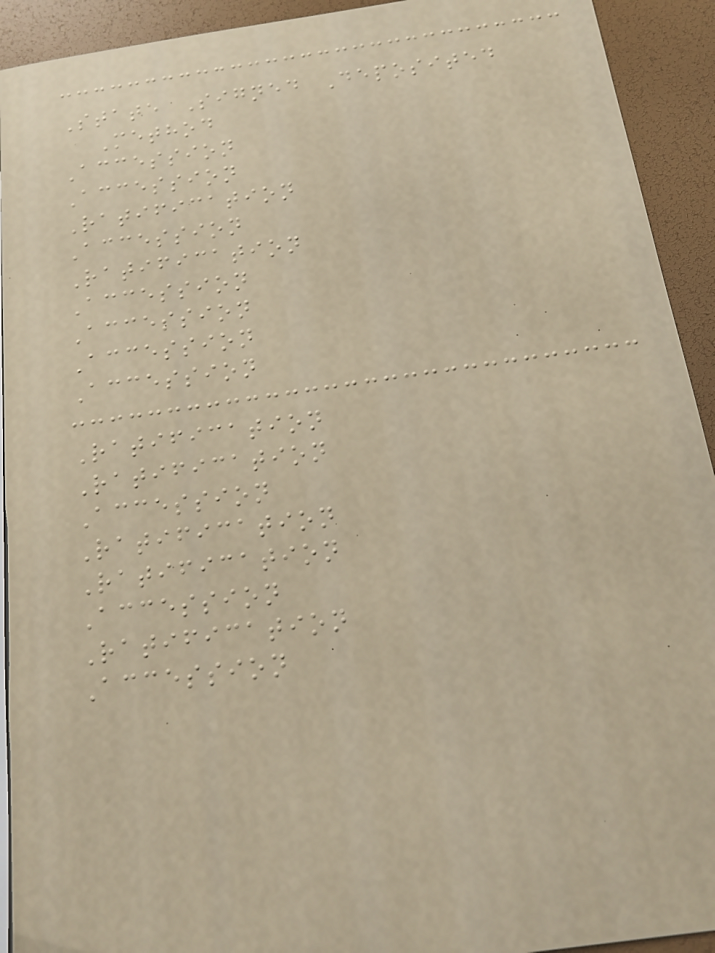State Signed Deposited
Method
Accession
Accession
Ratification
Accession
Ratification
Accession
Accession
Accession
Accession
Ratification
Ratification
Accession
Ratification
Ratification
Accession
Ratification
Accession
